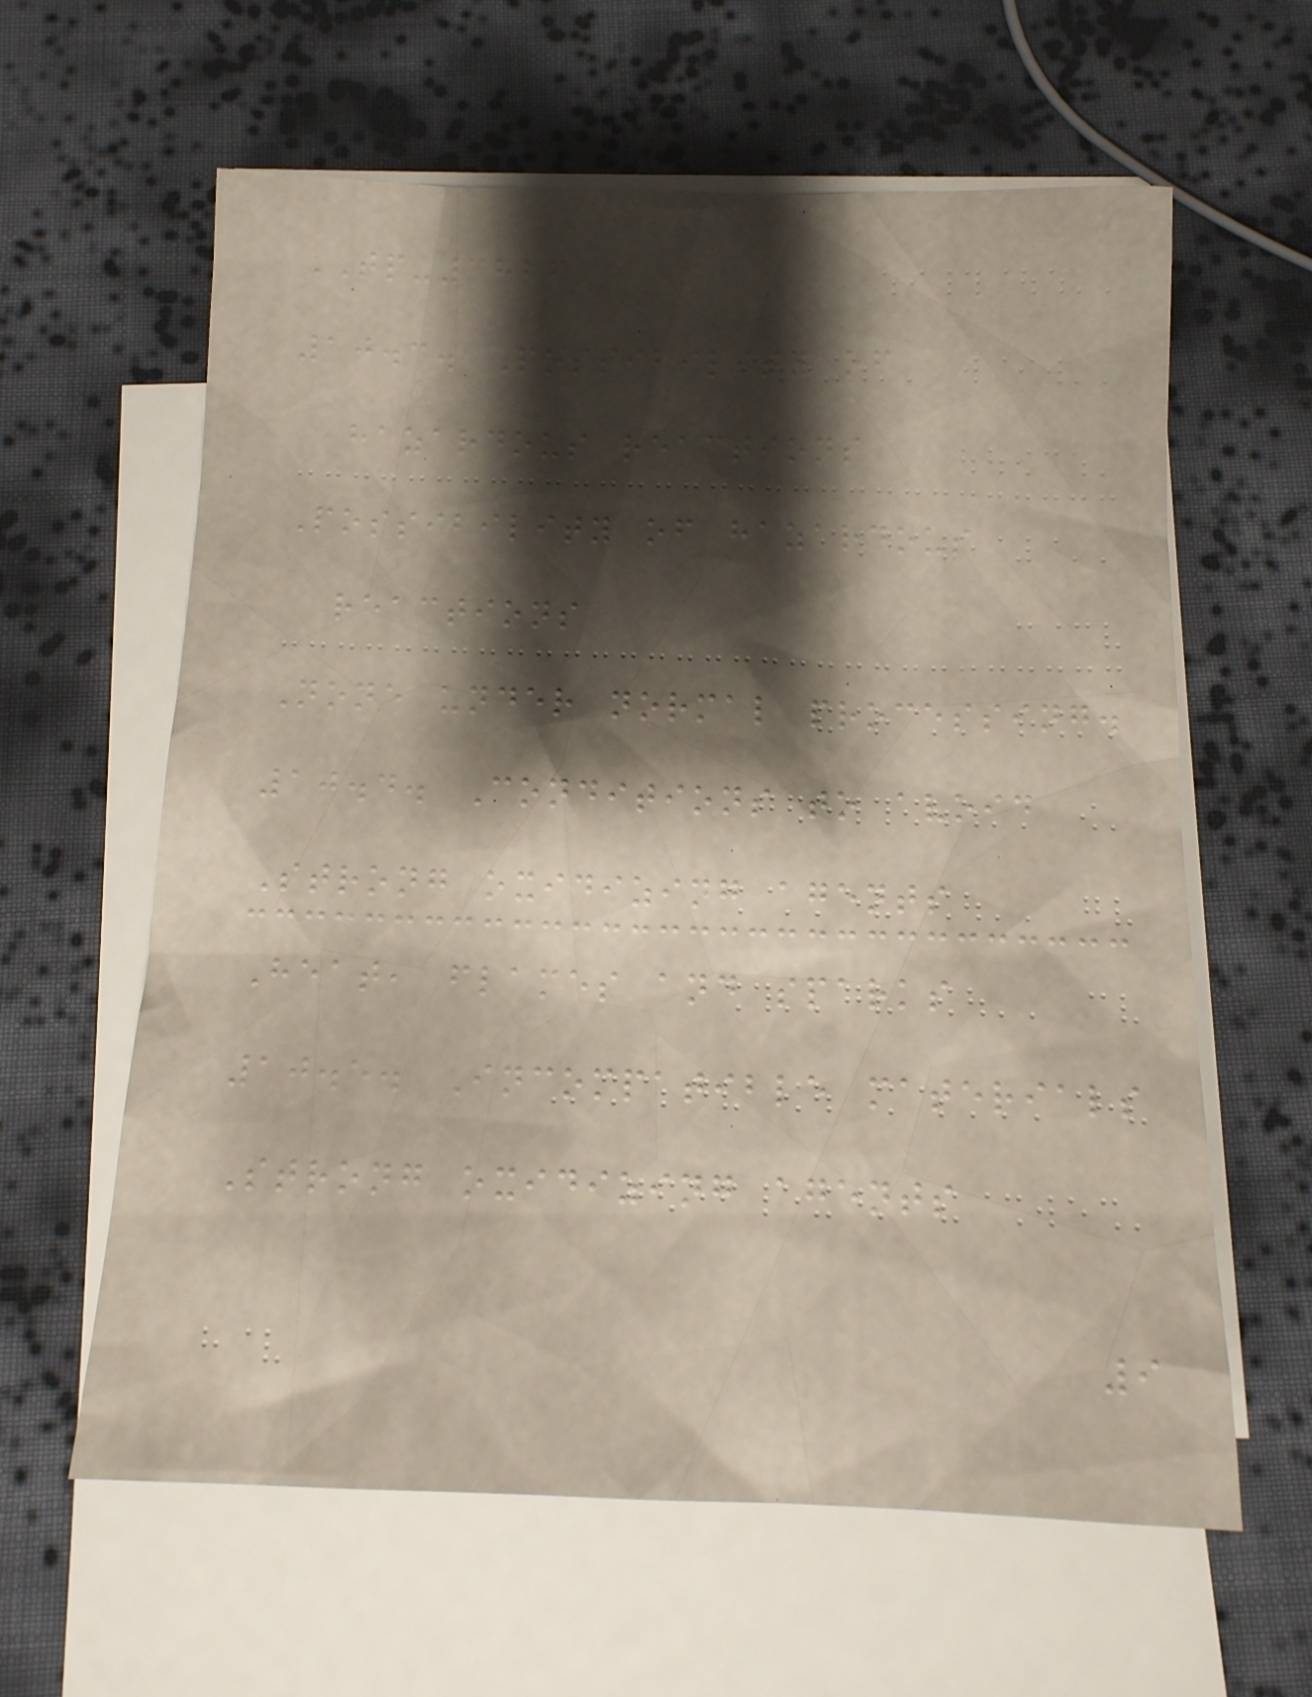TP-3826
10.3. Possibility of
hazardous reactions
Possibility of hazardous
reactions
None under normal processing.
10.4. Conditions to avoid
Strong oxidizing agents
Heat, flames and sparks
10.5. Incompatible materials
Strong oxidizing agents
9
